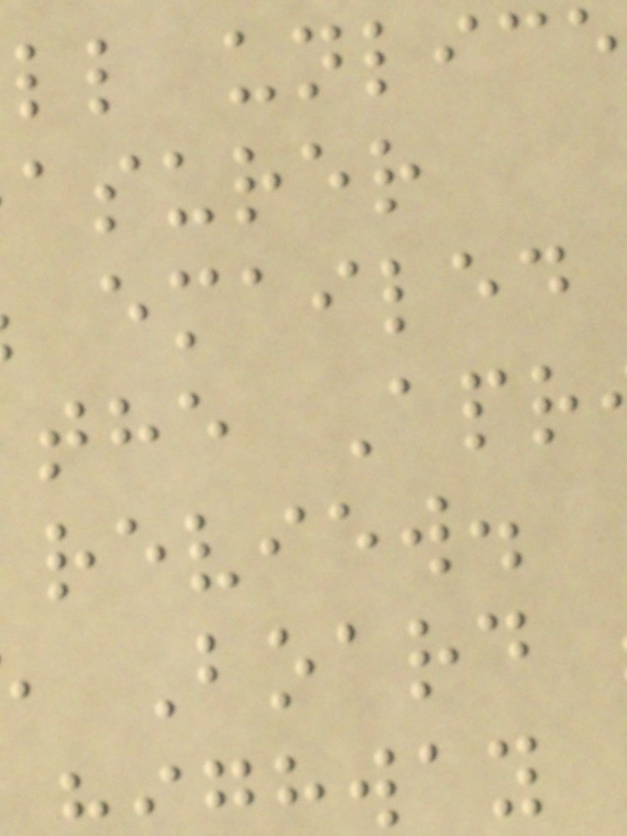ll unlice
asurer
emailed
the Apr
review.
